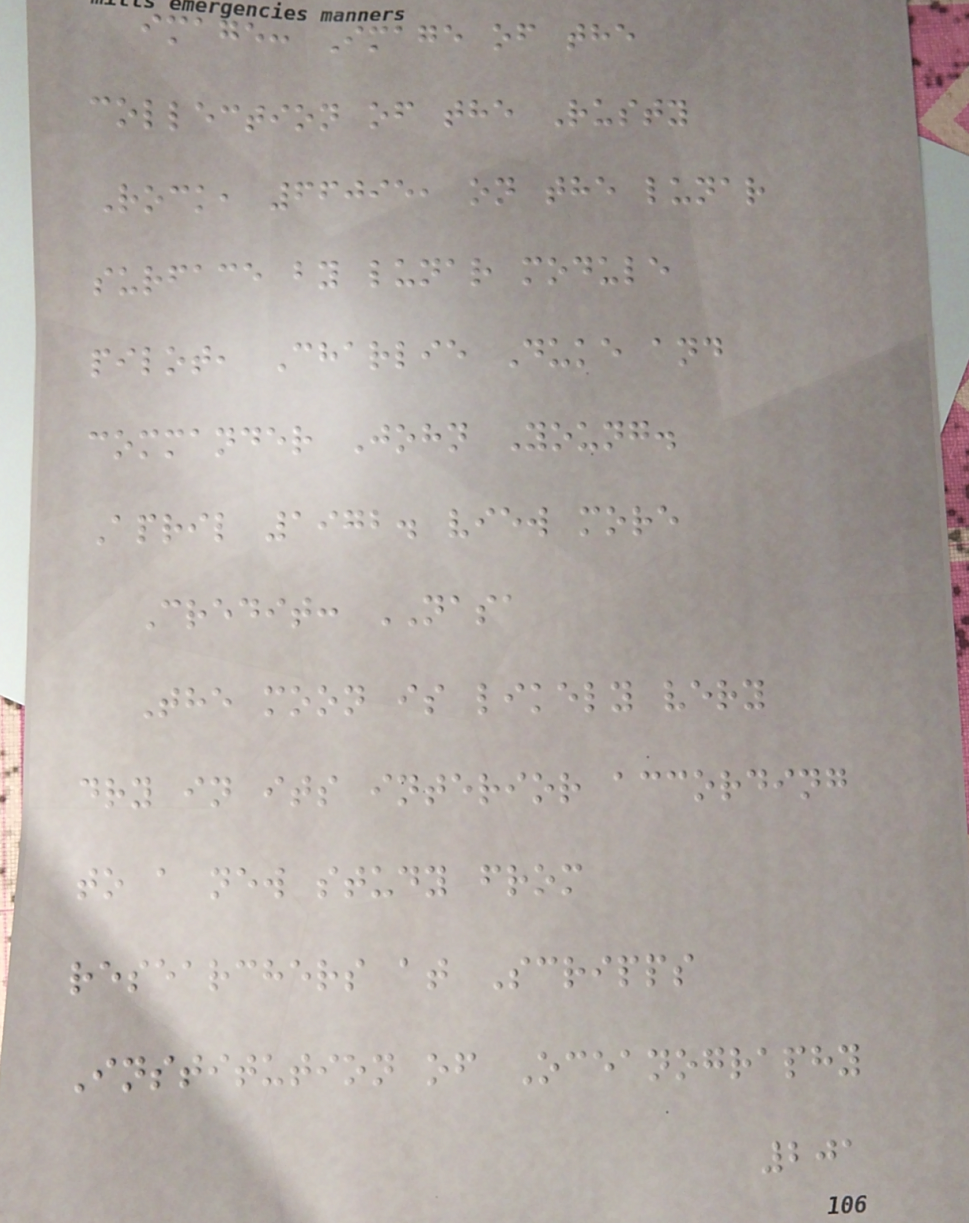image: Image of the
collection of the Rusty
Rock, 66095, on the lunar
surface by lunar module
pilot, Charlie Duke and
commander John Young.
April 1972. view more
Credit: NASA
The moon is likely very
dry in its interior according
to a new study from
researchers at Scripps
Institution of Oceanography
201
